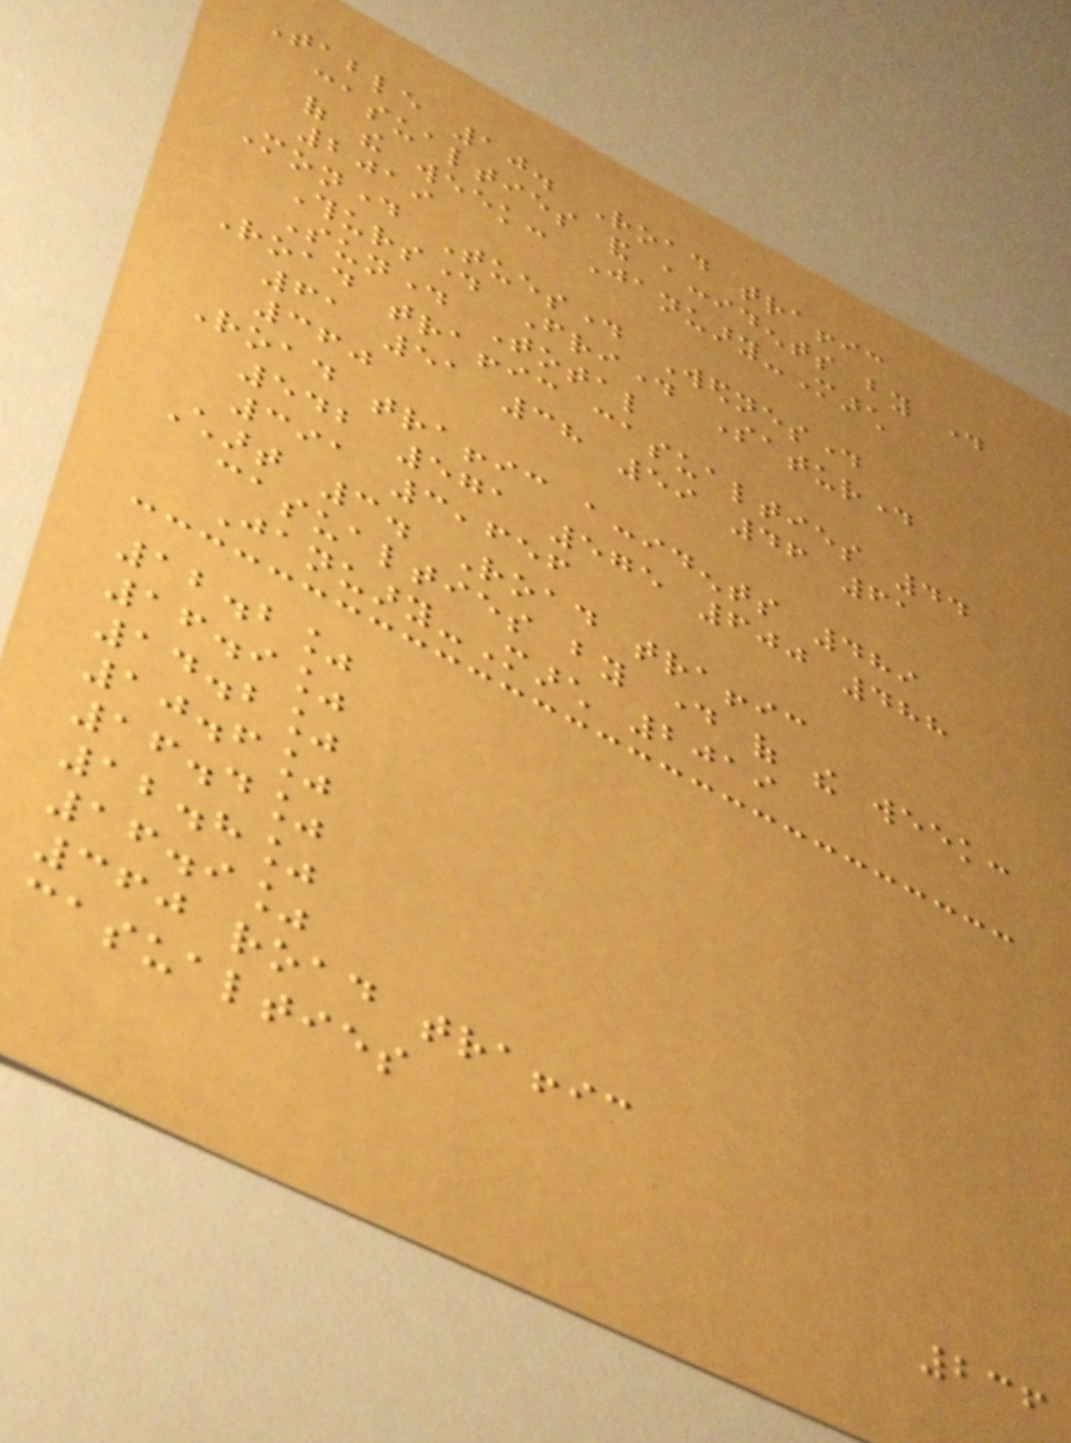Table 10. Road traffic
casualties and accidents by day
of the week: January-March
2019
Monday Tuesday Wednesday
Thursday Friday Saturday
Sunday Total
Road traffic casualties 44
61 51 38 59 46 61
360
Road traffic accidents 489
542 571 575 600 488
391 3,656
Chart 3. Road traffic
casualties by day of the week:
January-March 2019
12.2%
16.9%
14.2%
10.6%
16.4%
12.8%
16.9%
360 road traffic
casualties
236
